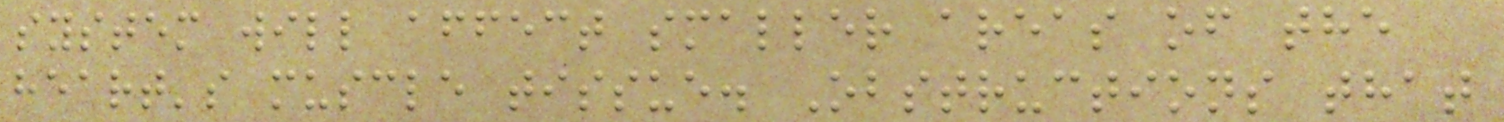system will affect smaller areas of the
heart's muscle tissue. Obstructions that
